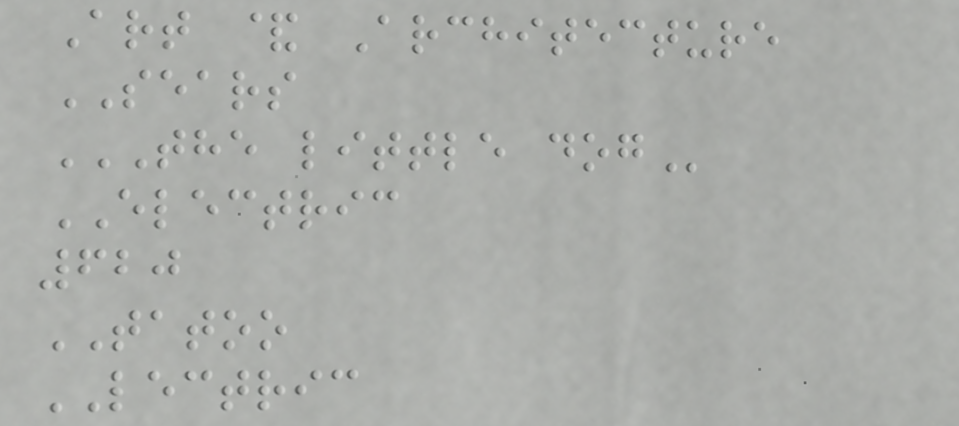Art & Architecture
SEARS
THE LITTLE DOG
ELECTRIC
620
TATOO
LECTRIC
